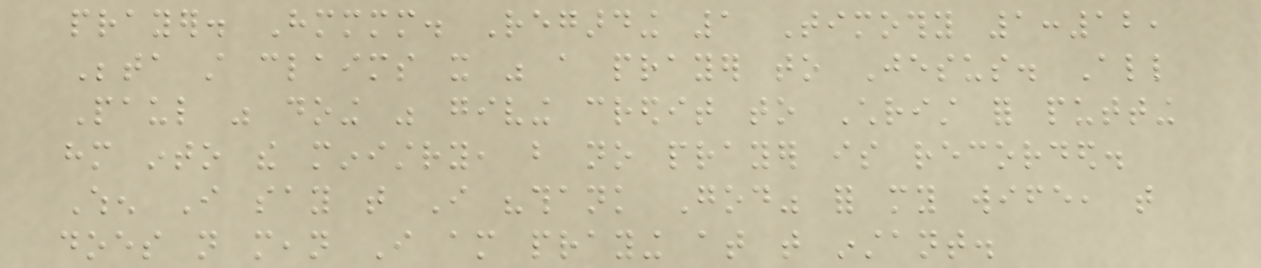prayer. Hmmmm. Regarding 1 Timothy 1:12,
Beta still claims it was a prayer to Jesus. All
Paul was doing was giving credit to Christ for putting
him into the ministry, but no prayer is recorded.
When I say that I "thank God" for my wife, that
does not mean I am praying at that instant.
